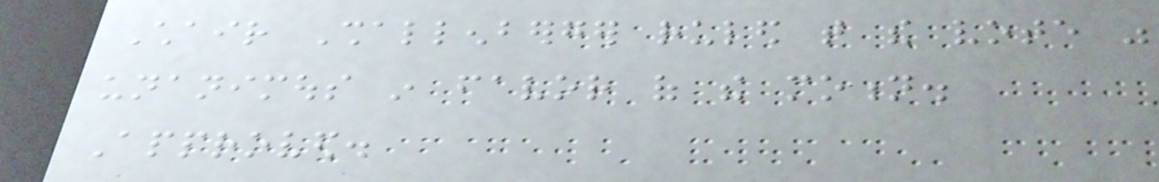Chair Shallenberger ruled that the vote was
unanimous in favor of the motion.
Approved.
